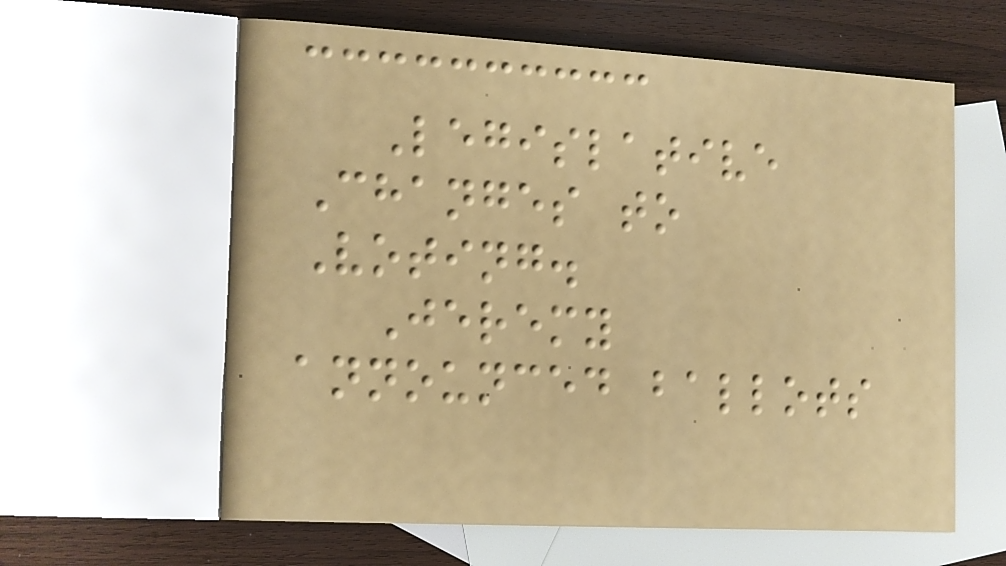Legislative
Changes to
Voting.
Jeremy
announced ballots
